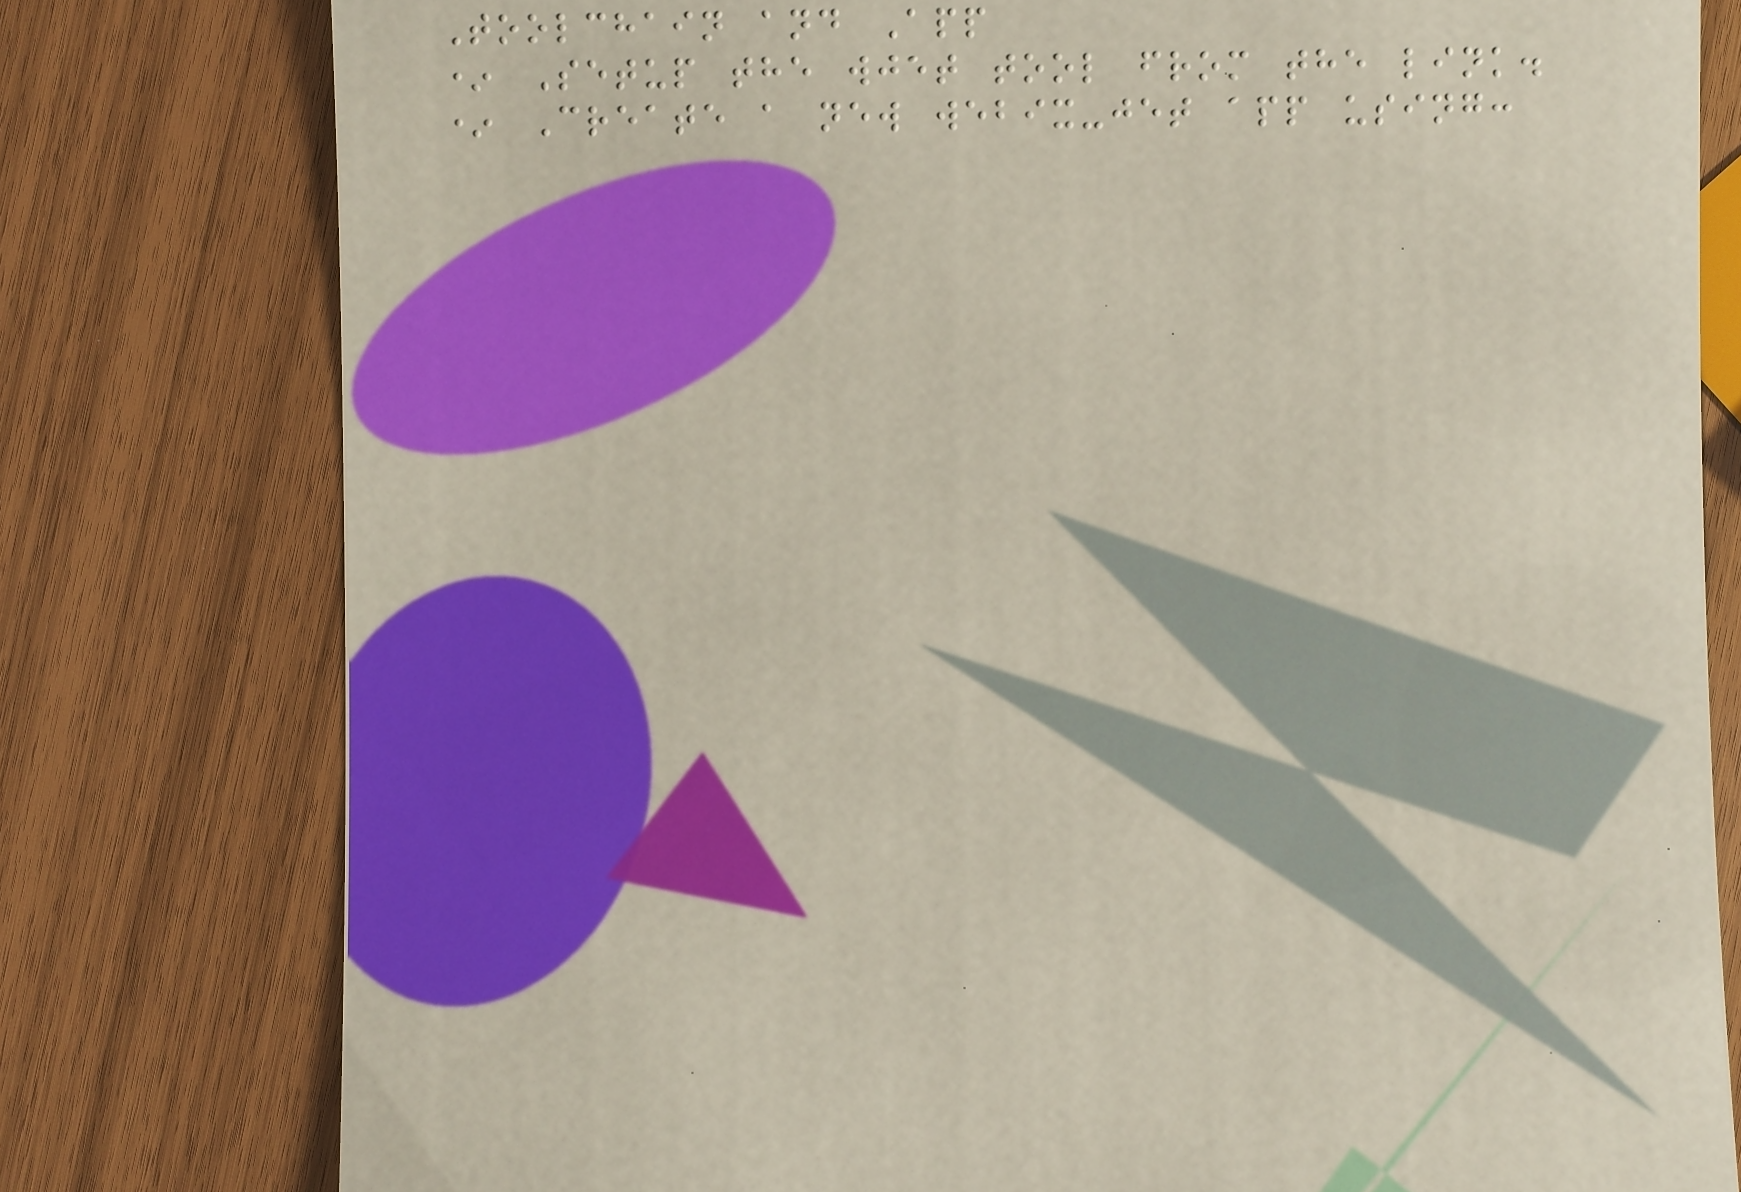Toolchain and App
* Setup the wjet tool from the link.
* Create a new webix-jet app using:
